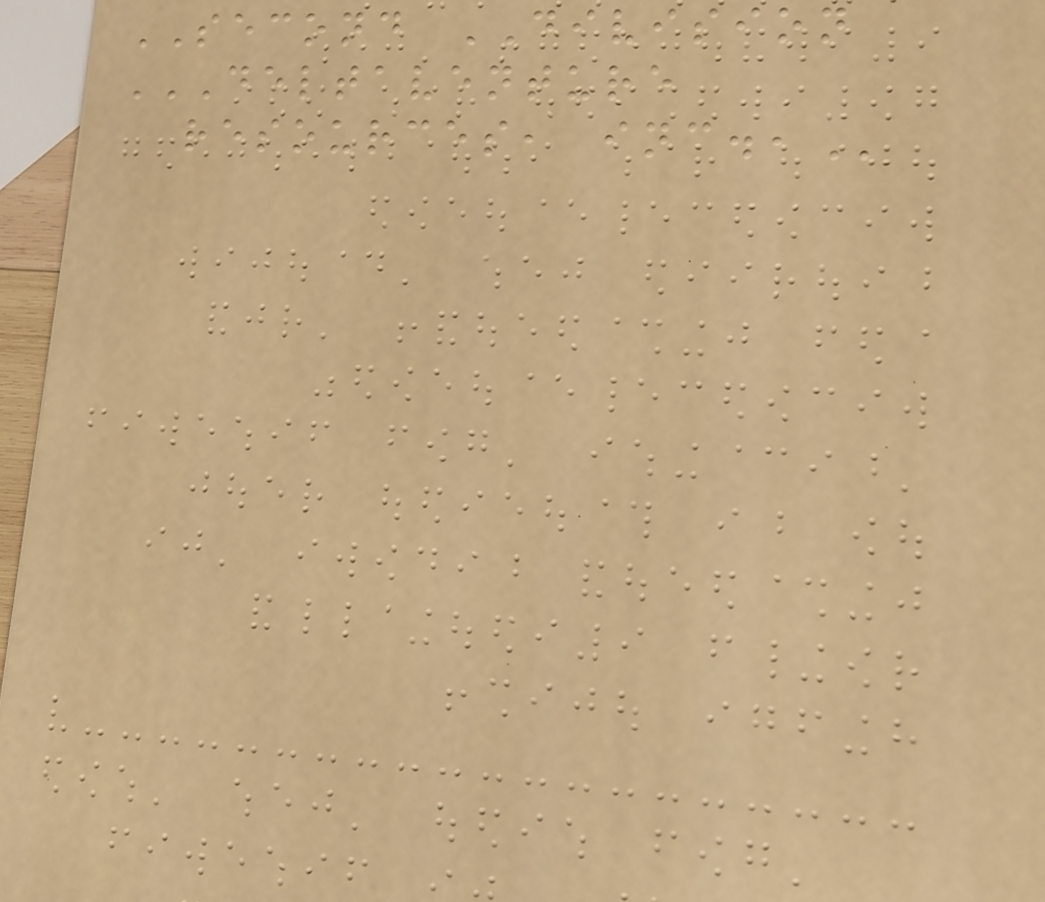SECOND DIVISION
DELTAVENTURE
RESOURCES, INC.,
